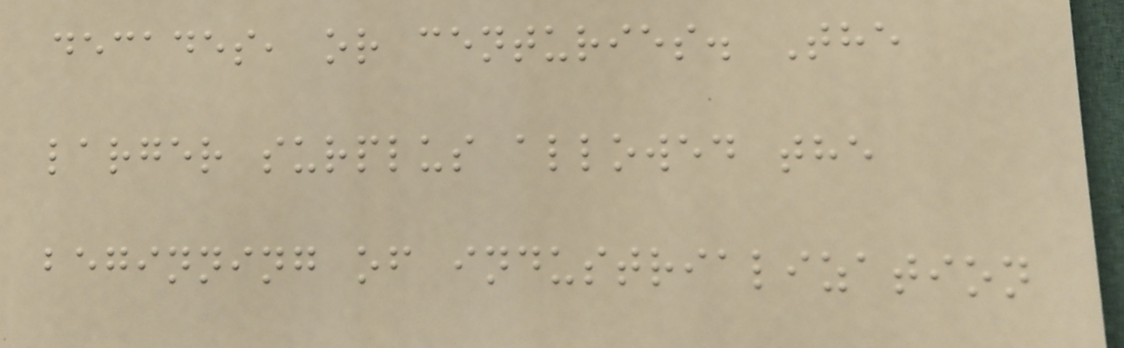decades, or centuries. The
larger surplus allowed the
beginning of industrialization
